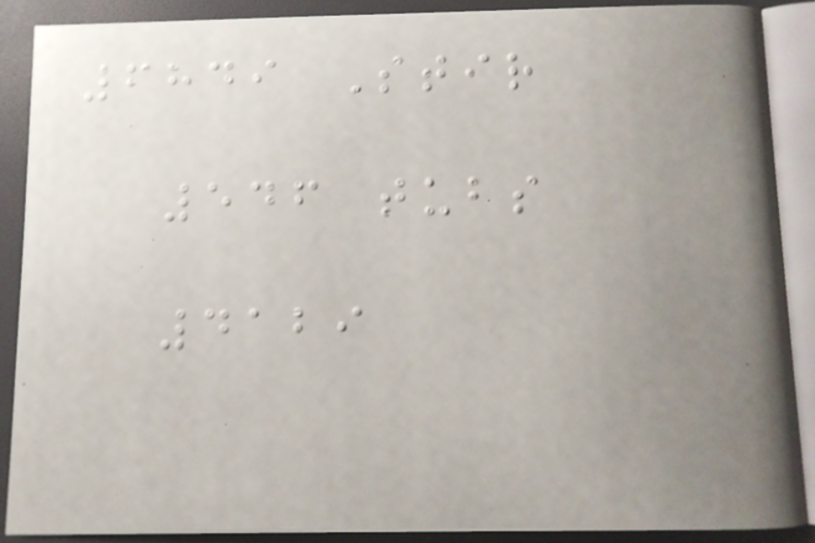6849 Stir
546 tubs
4129
